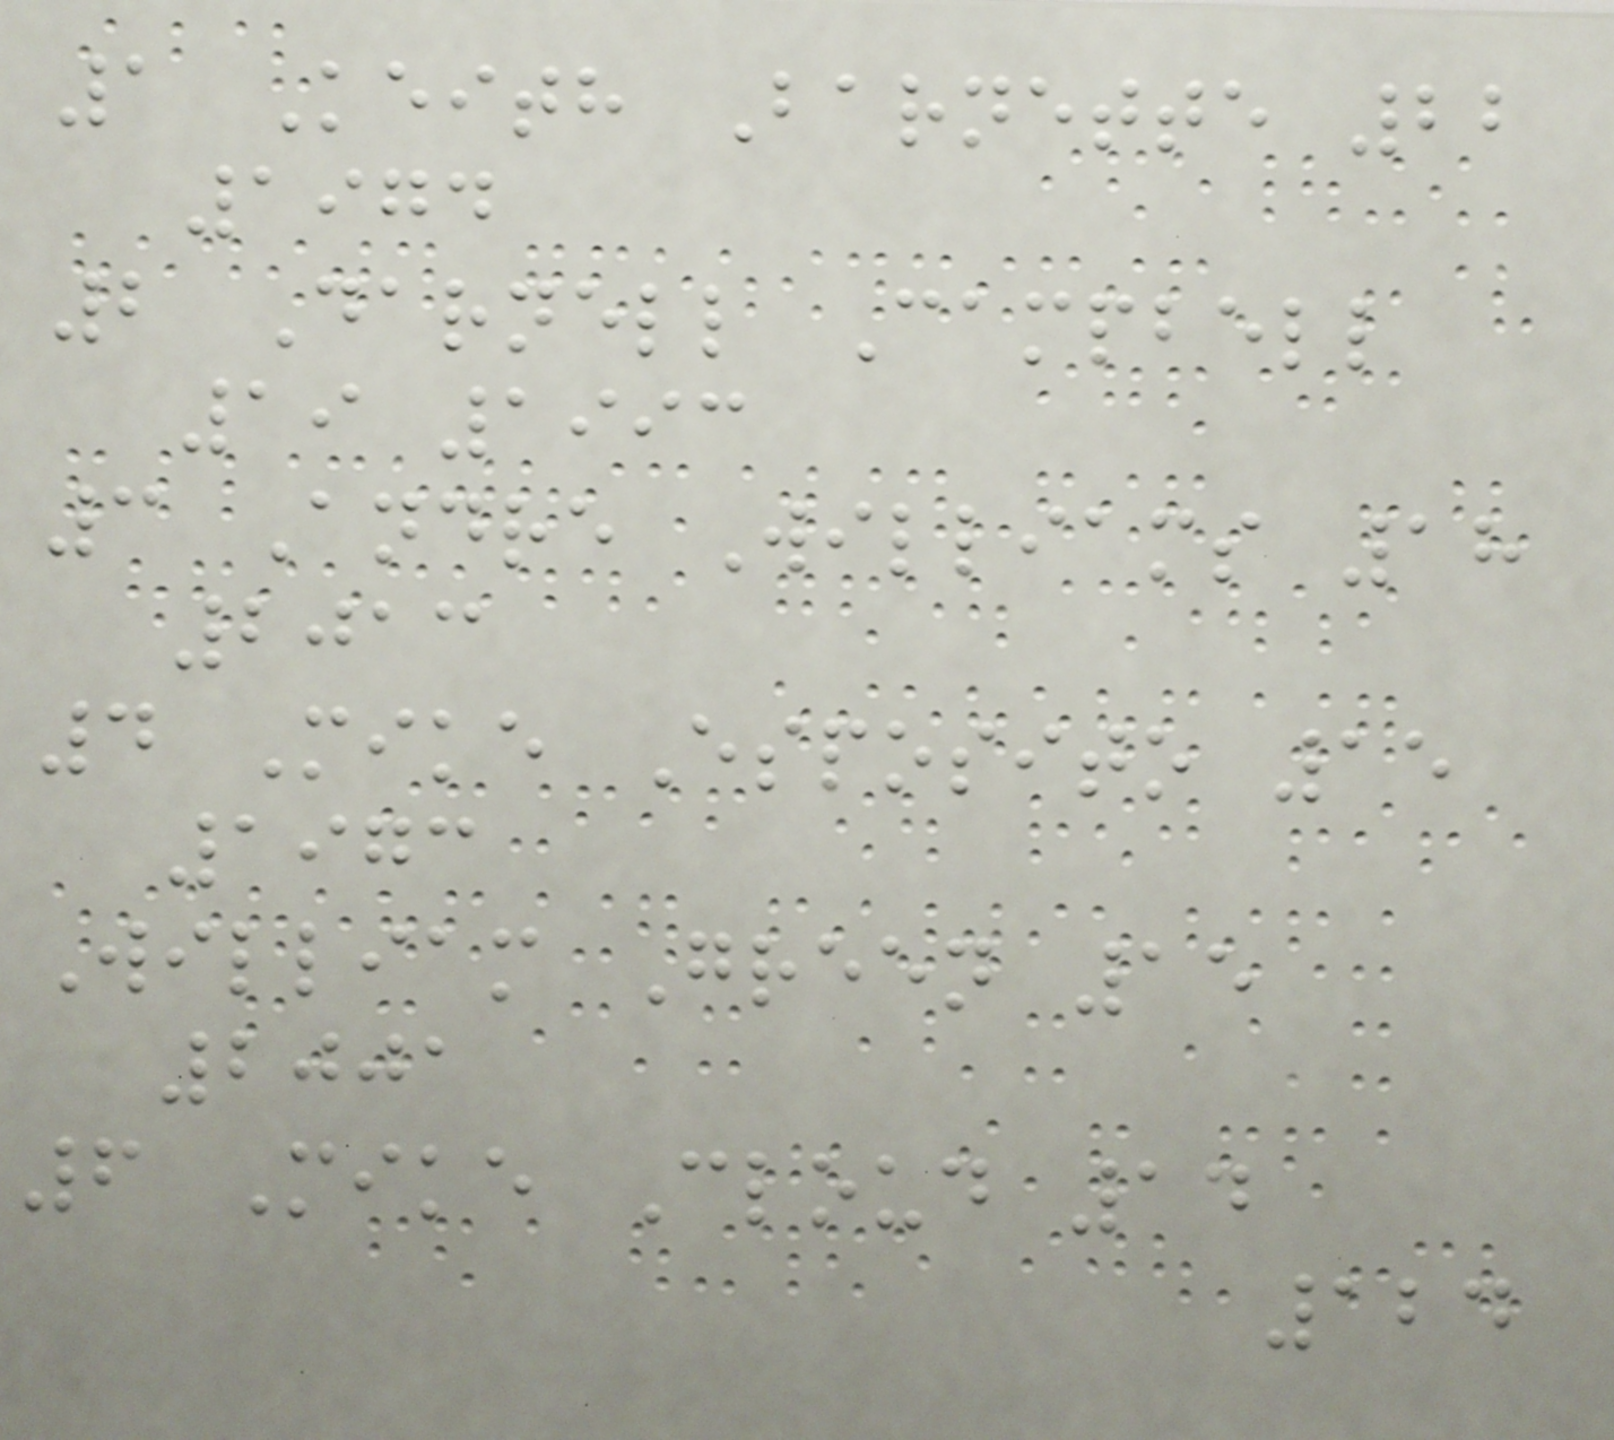1 Keith Barnette 22
1974
2 Darnell Campbell
19 1993
3 Andre Williams 18
2013
4 Mike Esposito 15
1973
William Green 15
2001
6 Mike Cloud 14
124
